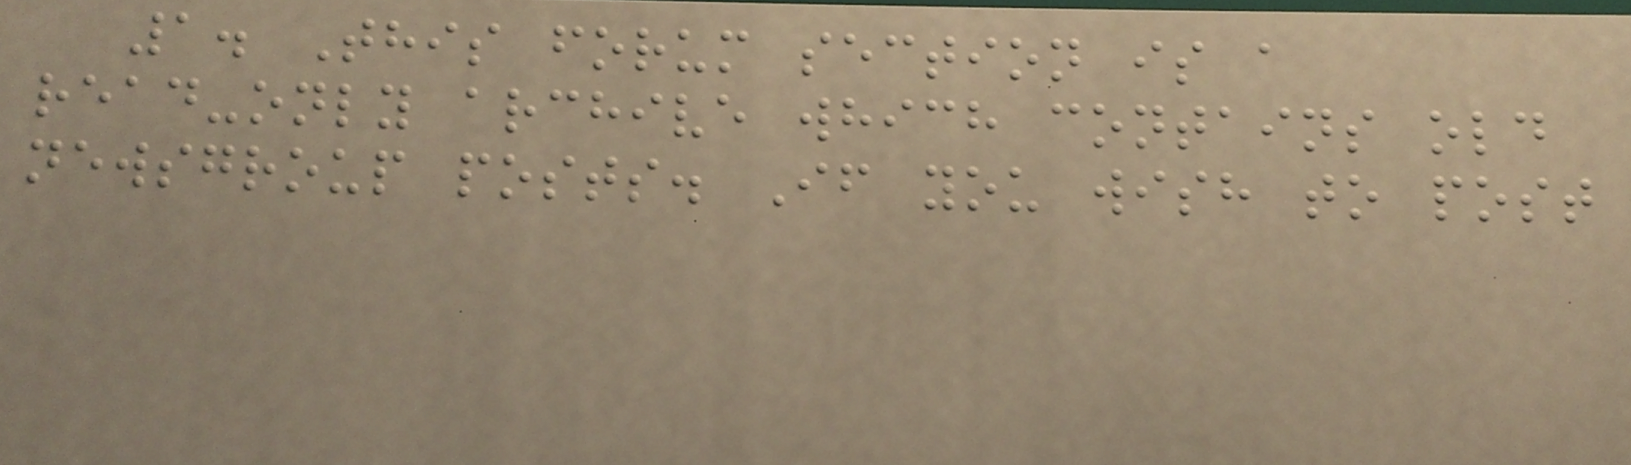1. This forum section is a
read-only archive which contains old
newsgroup posts. If you wish to post
